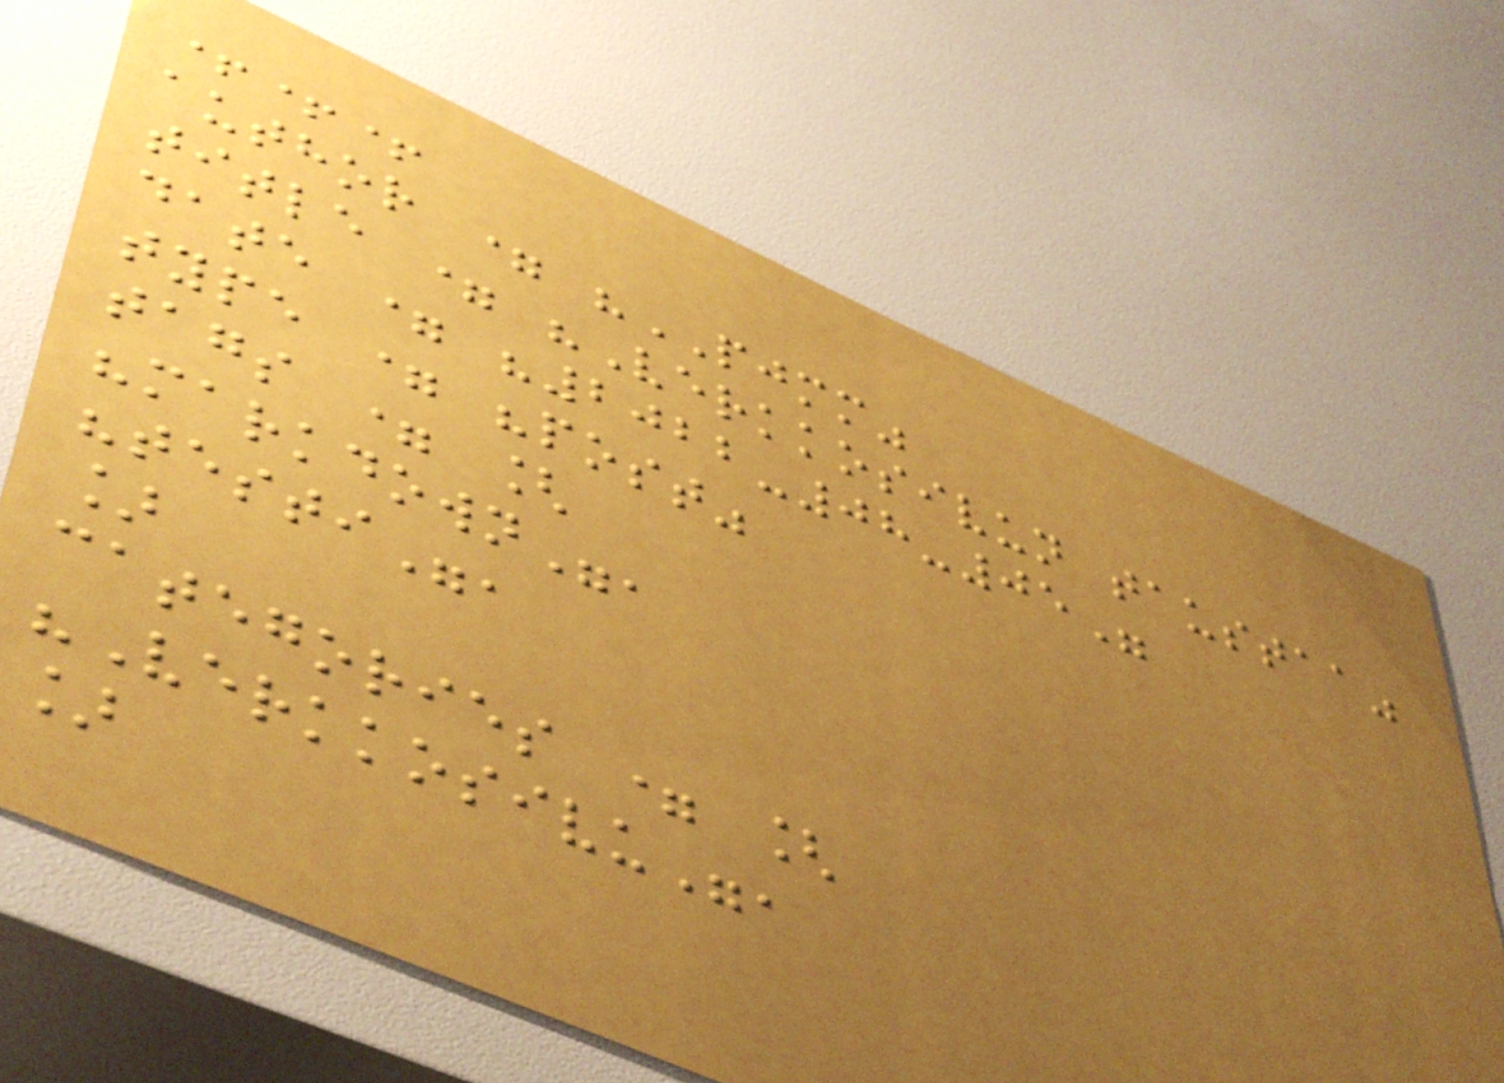+++
author = "PJMM"
title = "Verkkosivun taustaa"
date = "2022-08-05"
type = "post"
tags = [
"markdown",
"testi",
]
categories = [
"Verkkosivu",
]
